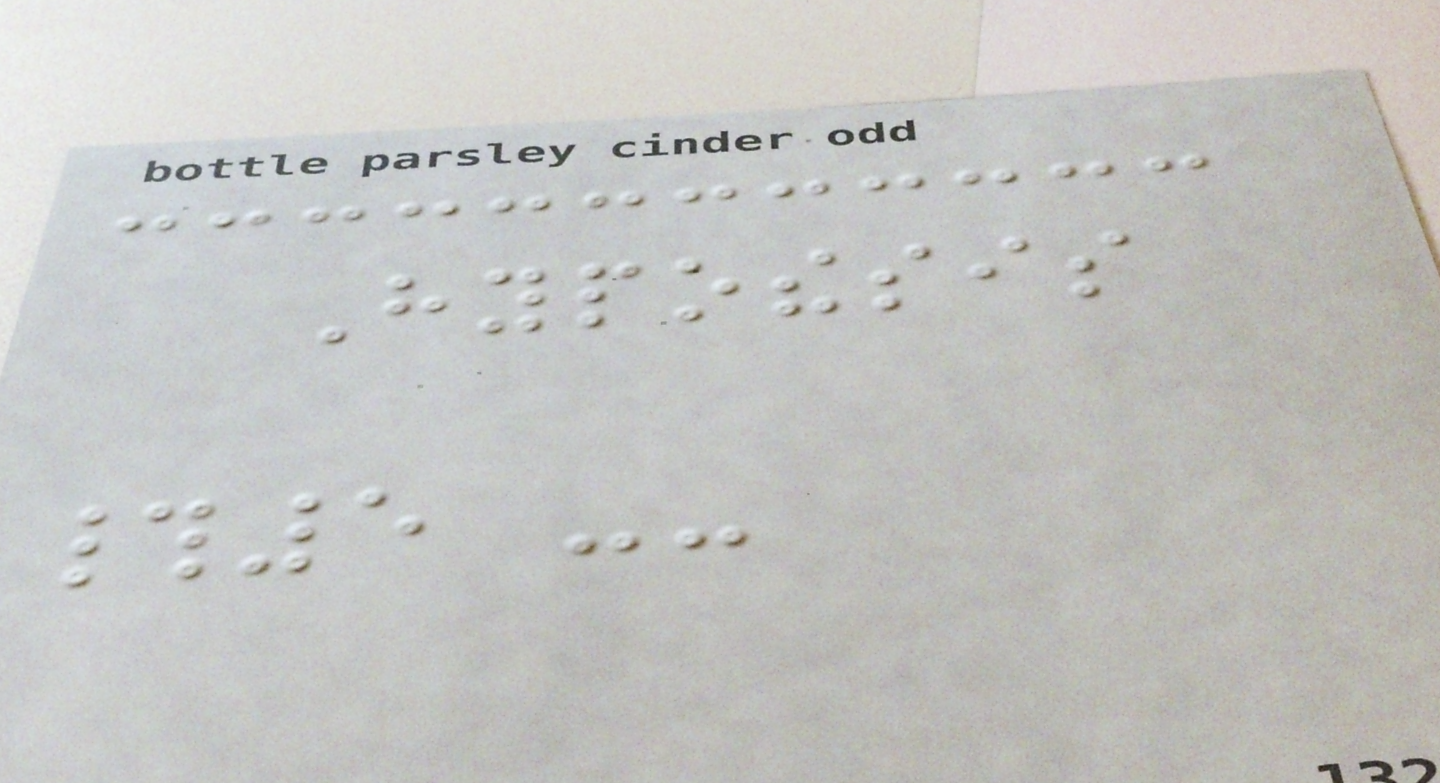Hypothesis
#5 --
